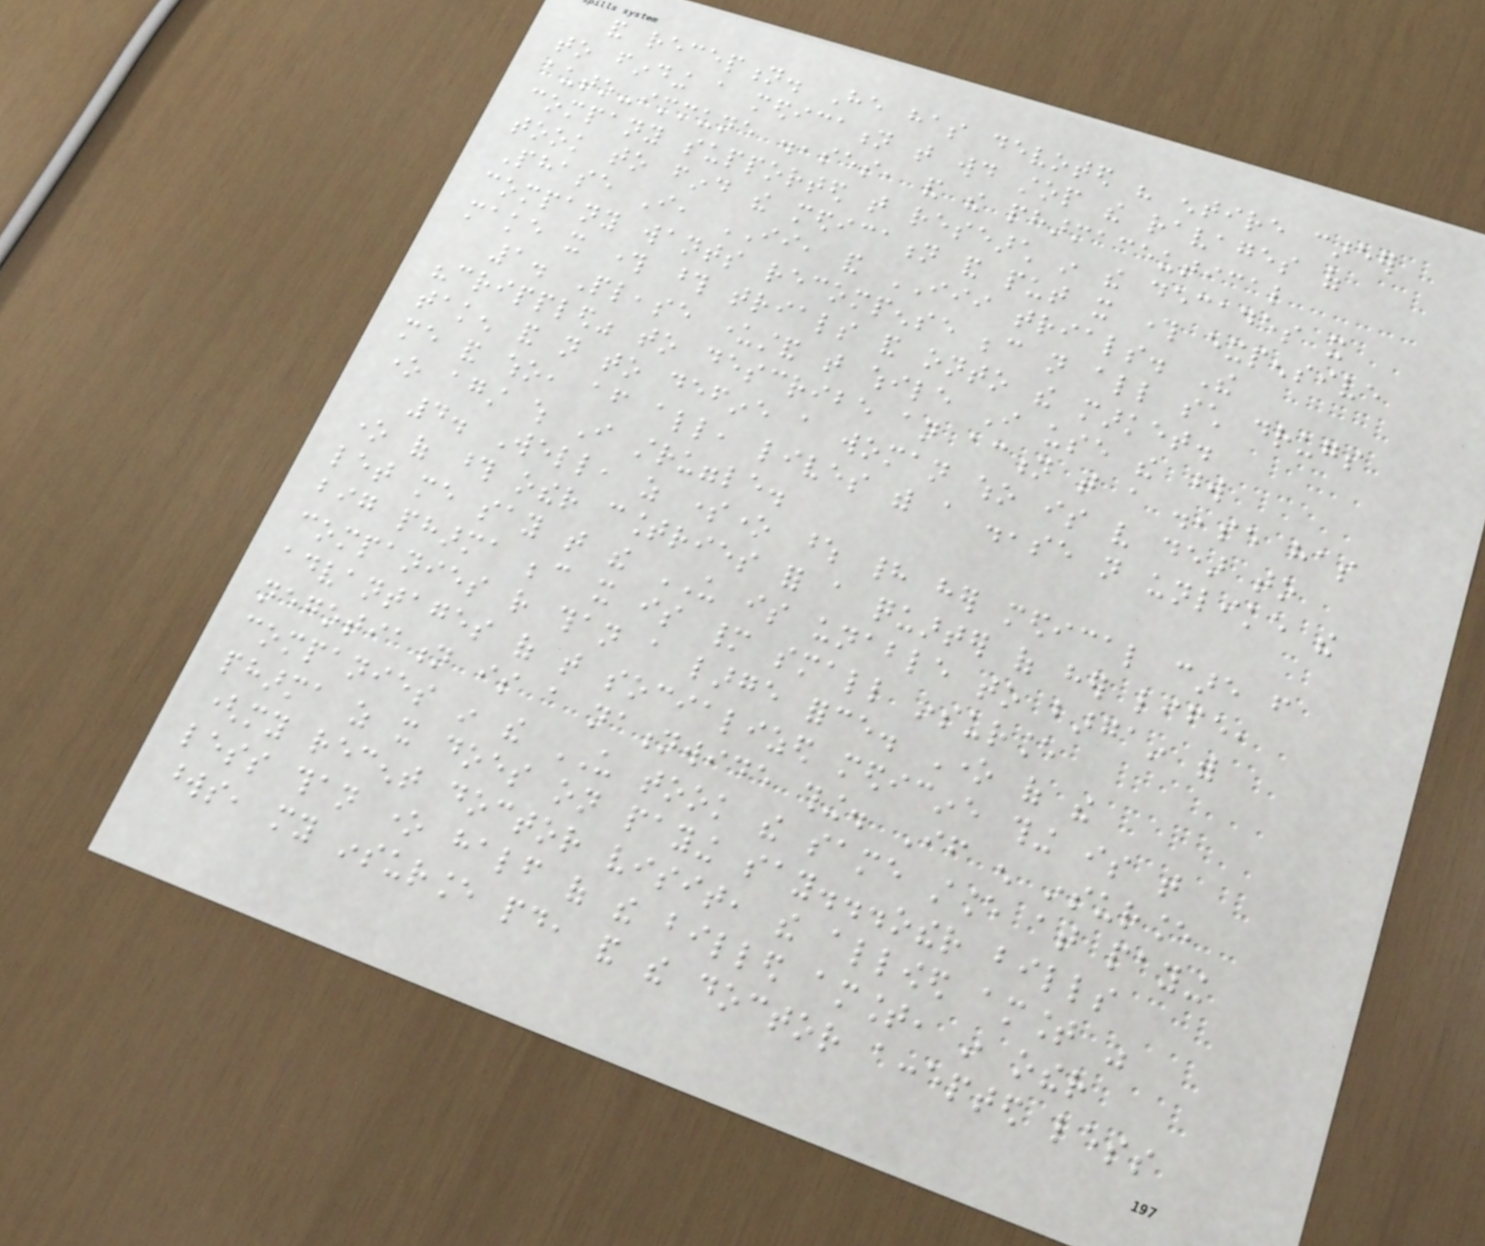and reception. He has devoted his entire career
to finding a medication that would stop the ravages of
auto-immune diseases, and the pharmaceutical
company supported that research in the decades it
took to find the medication and put it through expensive
Phase I, II, and III trials. The
company wants recompense because not all such drugs
make it through those trials and onto the market.
1. Please understand that while I use the word
"crippled" to describe an action that a disease has
taken and not to define a woman who is very dear to
me and who, after all, lives with a disease not unlike the
one against which I struggle.
4. Well, as someone whose had her medical care from
one of those other countries for a quarter of her life,
let me say that the US is unable to bargain with
big pharma because it is many small insurance
companies rather than a large force. One of the
advantages of that socialized medicine thing is that
negotiation is a nationwide thing. If enough insurance
companies in the US took the same stance at paying
pharma as it does on paying say...other bills
(my recent doctor visit, the allowed amount was
less than one half of the billed amount, in other
words, my insurance paid, and the doctor accepted less
